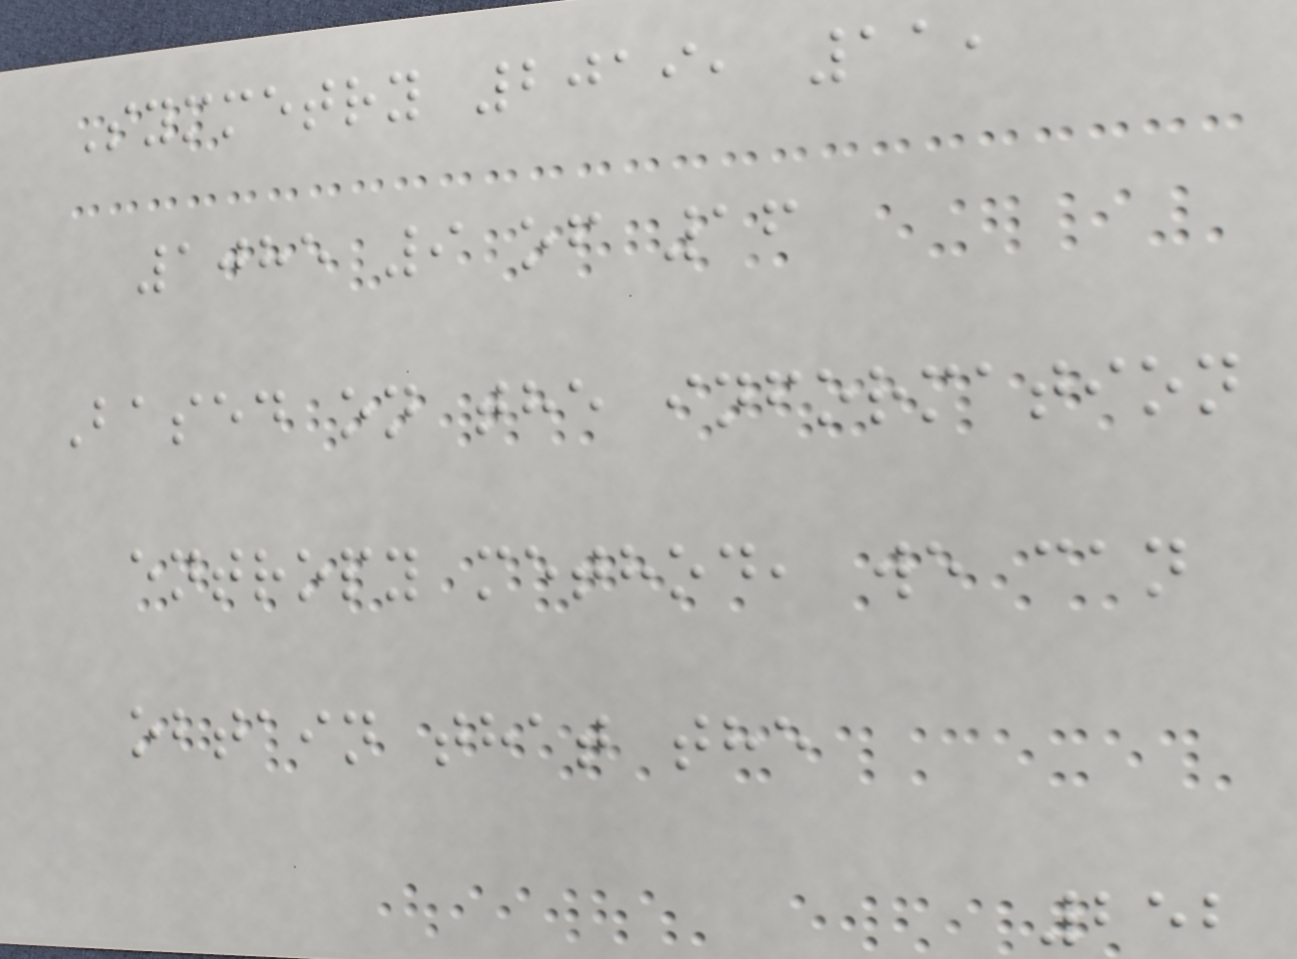Symmetry 2019, 11,
1085 9 of 16
Based on the information
entropy method, we can
obtain that the
252
